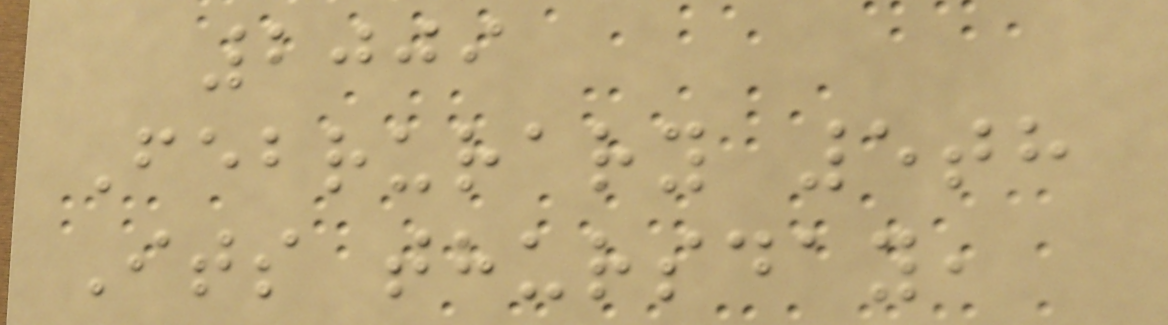2009
Februrary 5th
Its thursday,
